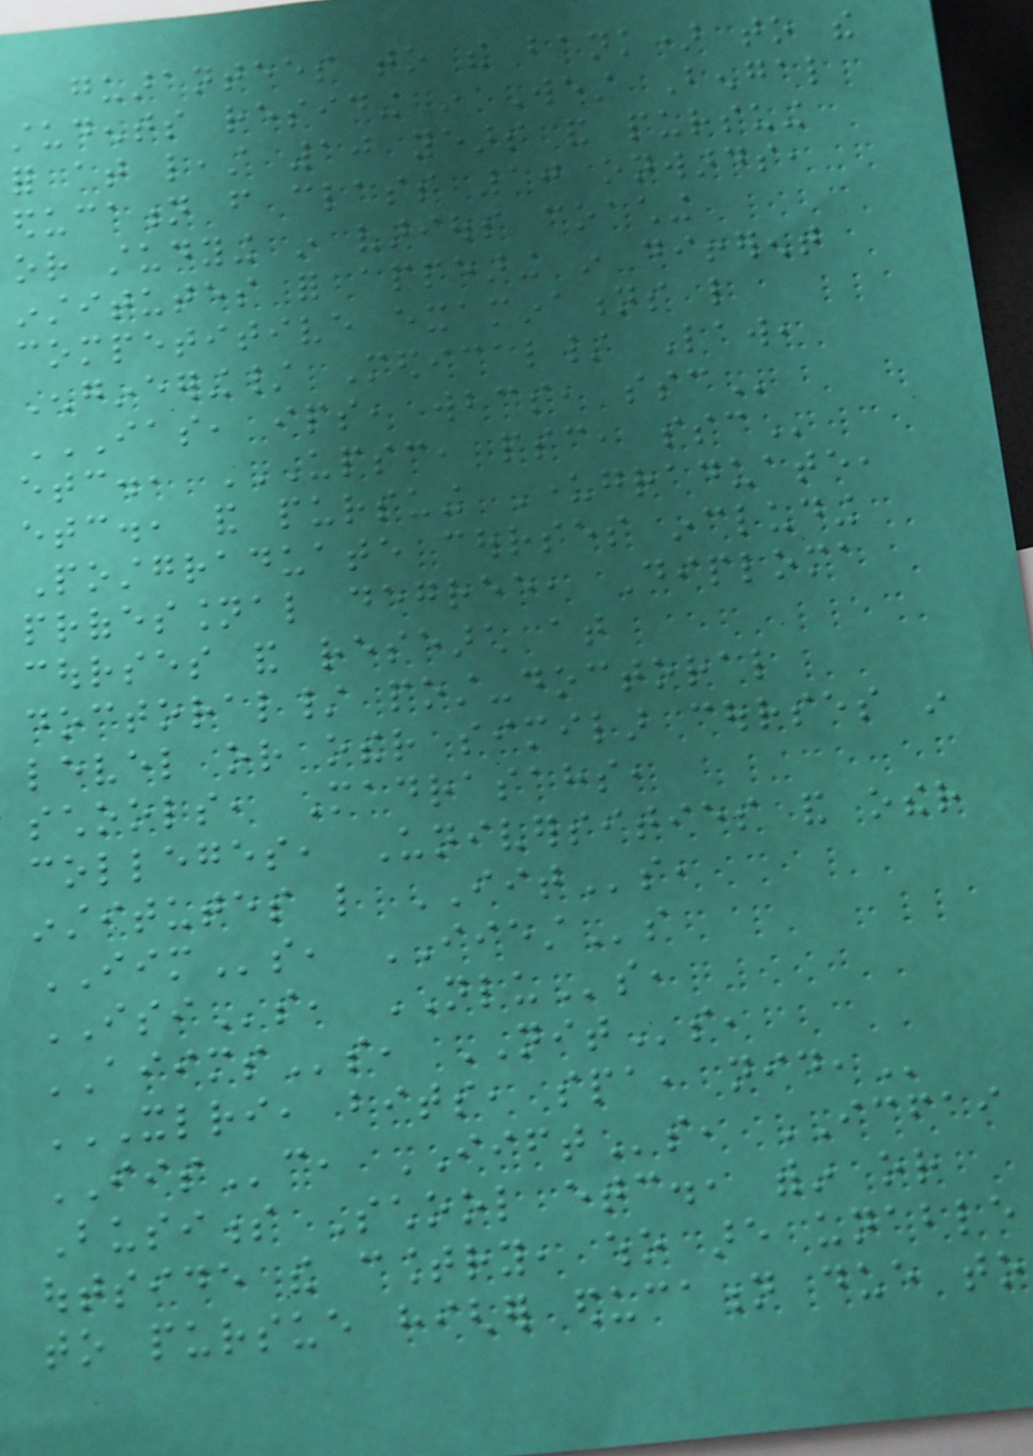guarantees to the bank) to the
students residing in West Bengal
for at least 10 years and pursuing
education from class 10 onwards,
or studying in various coaching
institutes for appearing in different
competitive examinations like
Engineering/ Medical/ Law,
IAS, IPS, WBCS, SSC
etc., UPSC, PSC, SSC
etc., and pursuing Undergraduate,
Postgraduate courses including
professional degree, Diploma
courses and research at
doctoral/ post-doctoral
level or other similar courses in
schools, Madrasahs,
colleges, Universities and other
institutes like IITs,
IIMs, IIESTs
ISIs, NLUs,
AIIMSs, NITs,
XLRI, BITS, SPA, NID,
IISc, IIFTs, ICFAI
Business School etc., within or
outside the country, who are unable
to pursue higher education due to
